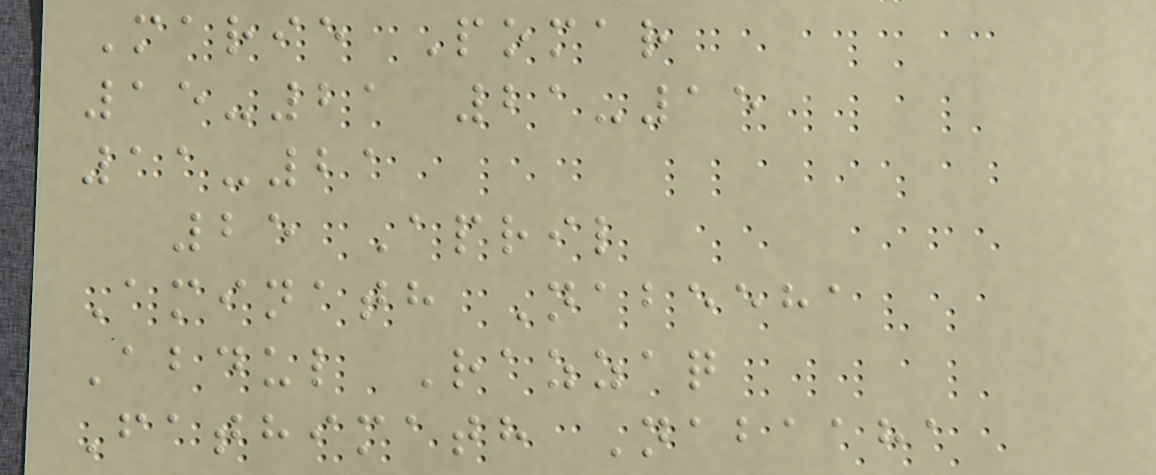Marie Pomar
15-21 21-15
11-21
25 April
Aminath Nabeeha
Abdul Razzaq
Fathimath Nabaaha
